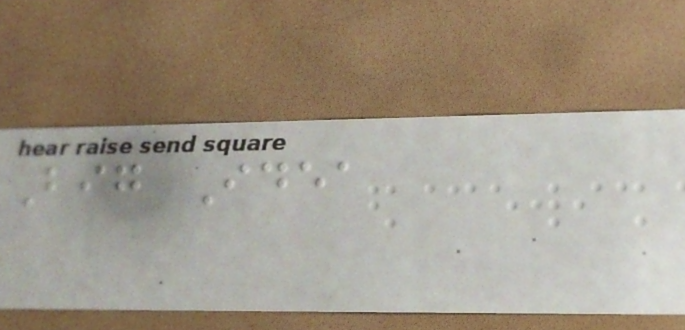Big Idea
